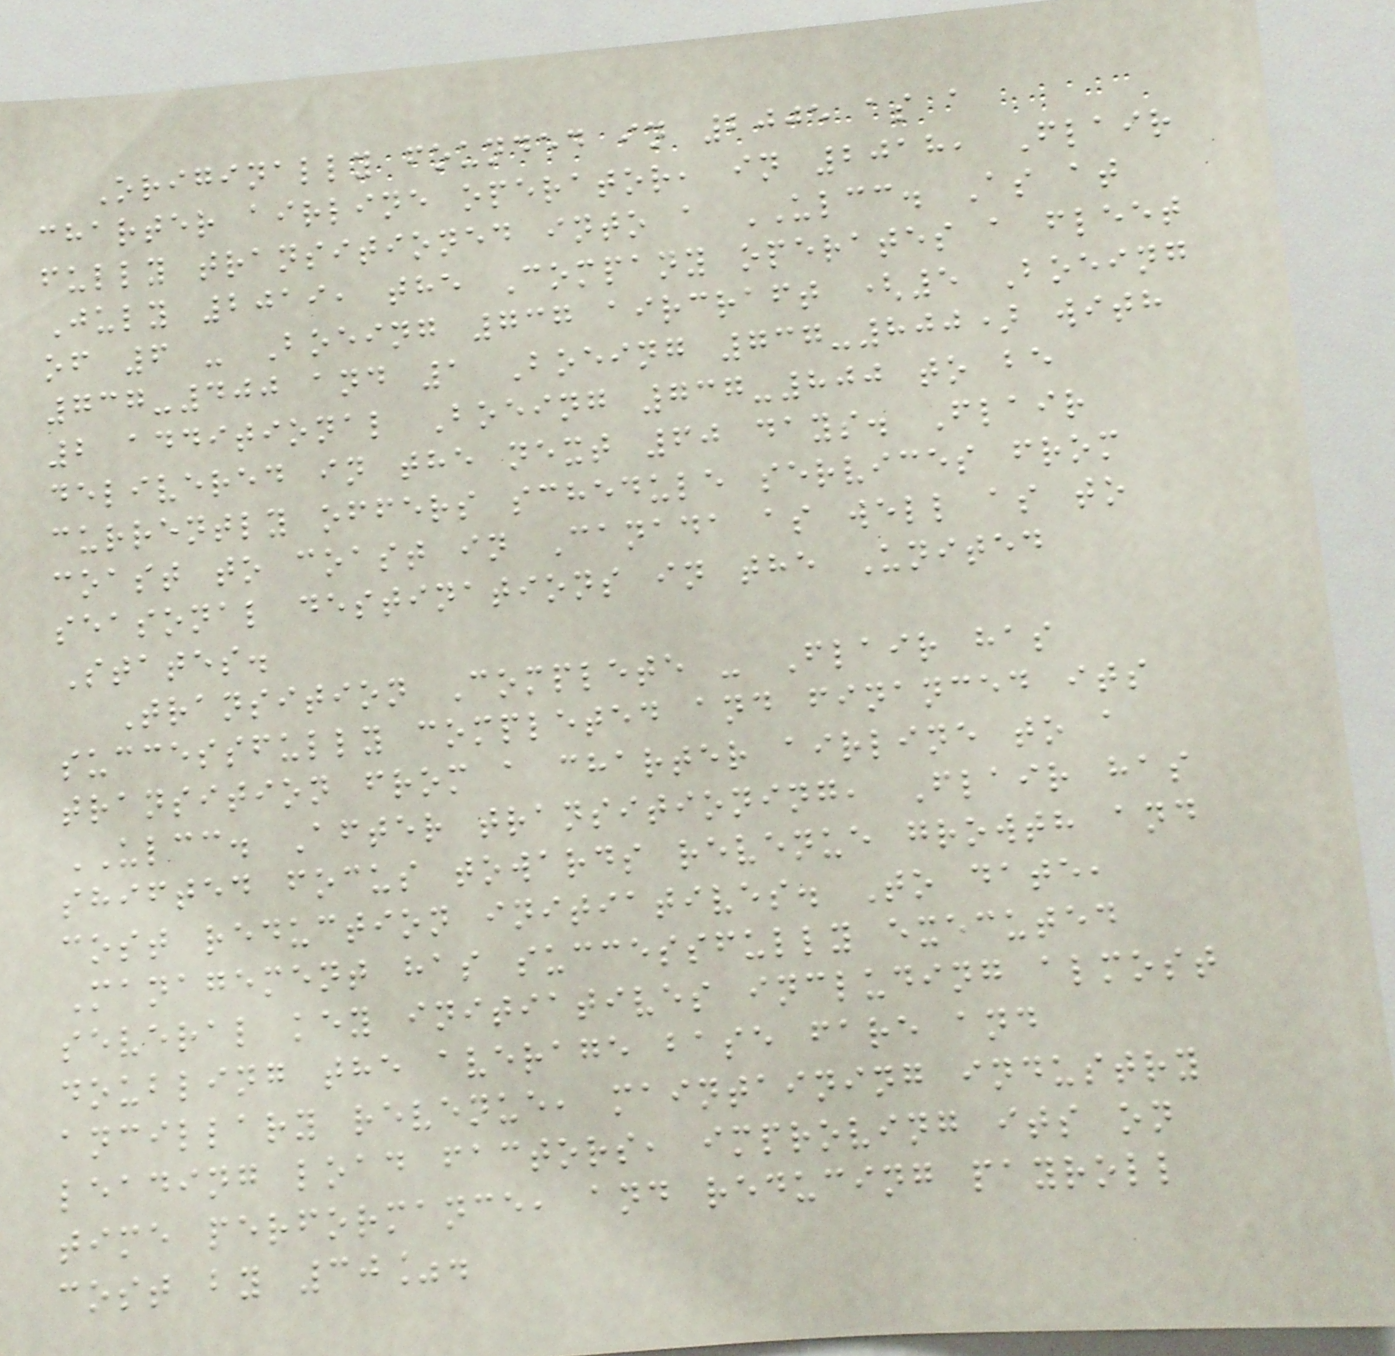Originally founded in 2005 as a
charter airline operator, in 2018, Flair
fully transitioned into a ULCC. As at
July 2019, the Company operates a fleet
of 6 - Boeing 737 aircraft (5 Boeing
737-400 and 1 Boeing 737-800) with
2 additional Boeing 737-800 to be
delivered in the next 60 days. Flair
currently offers schedule services from
coast to coast in Canada as well as to
seasonal destinations in the United
States.
Transition Complete - Flair has
successfully completed and financed its
transition from a charter airline to a
ULCC. After transitioning, Flair has
shifted focus towards revenue growth and
cost reduction initiatives. To date,
Management has successfully executed
several key initiatives including almost
doubling the average base fare and
ancillary revenue, maintaining industry
leading load factors, improving its on
time performance, and reducing payroll
cost by 30%.
